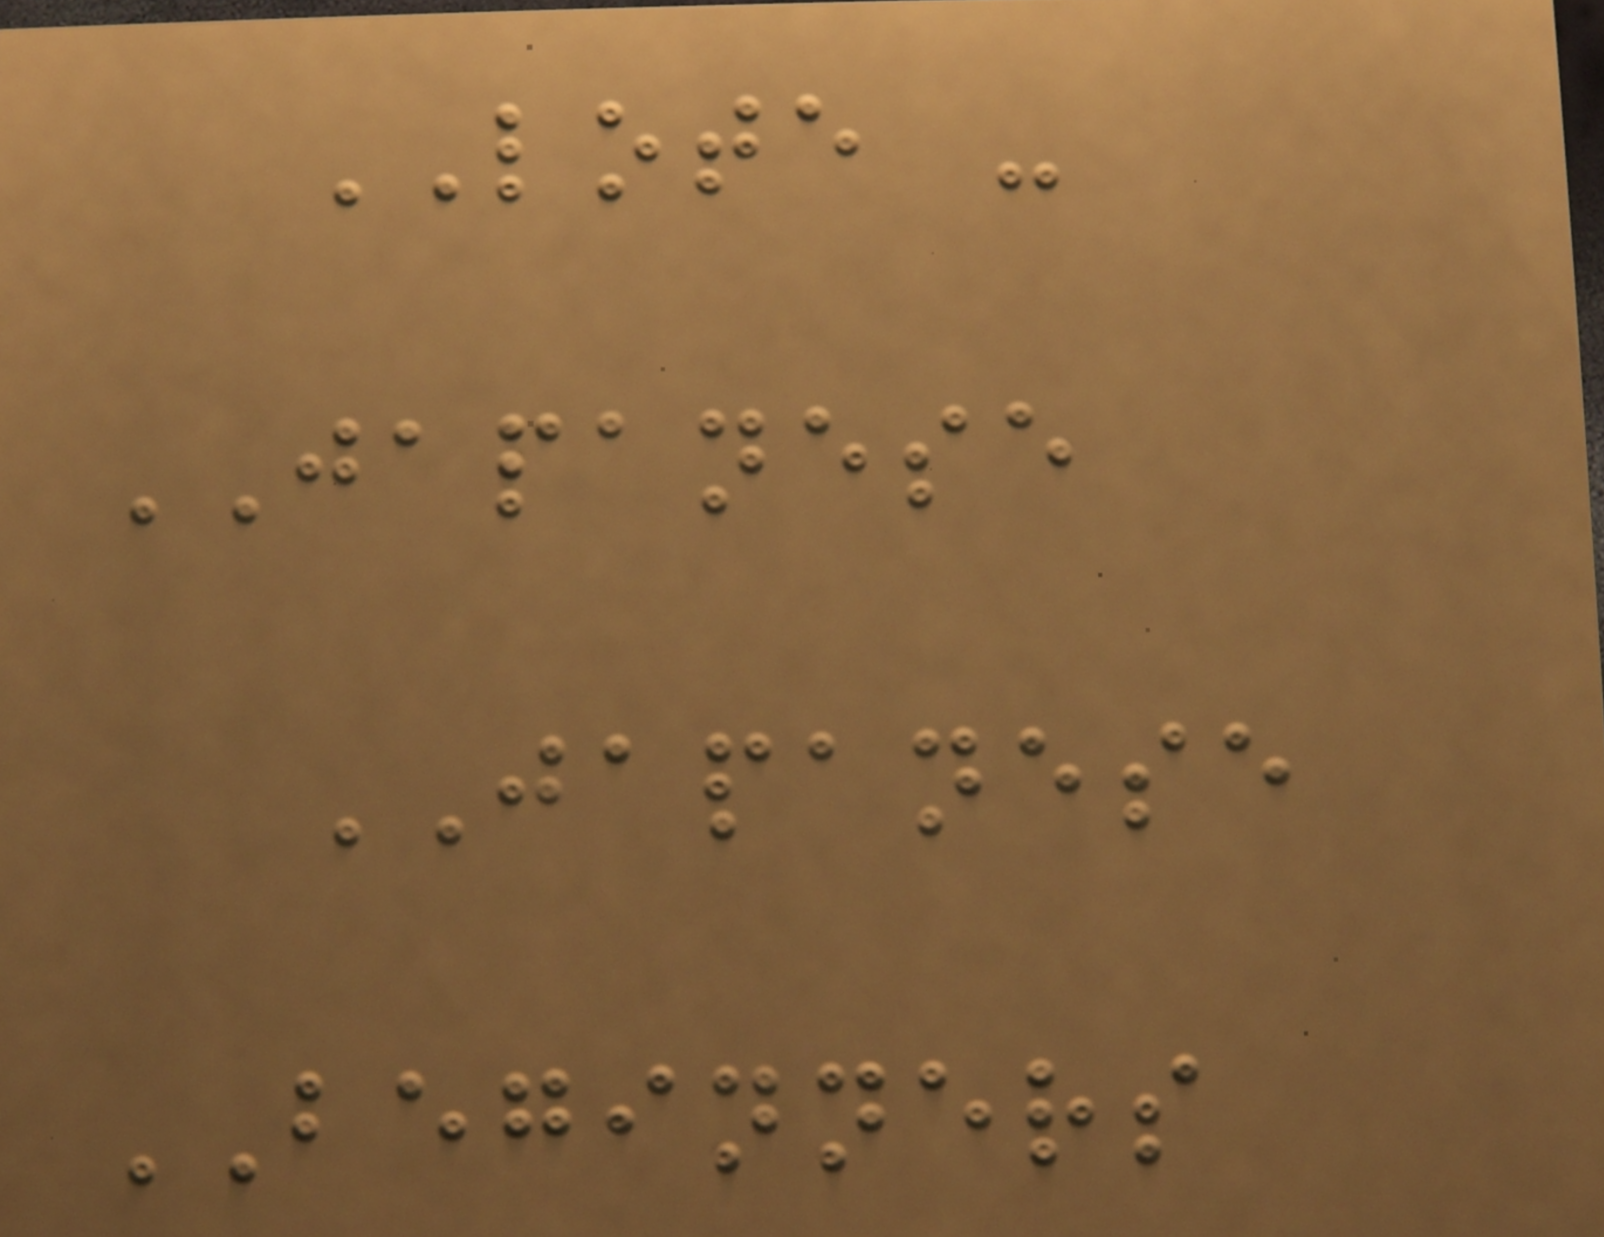LOTE -
JAPANESE
JAPANESE
BEGINNERS
